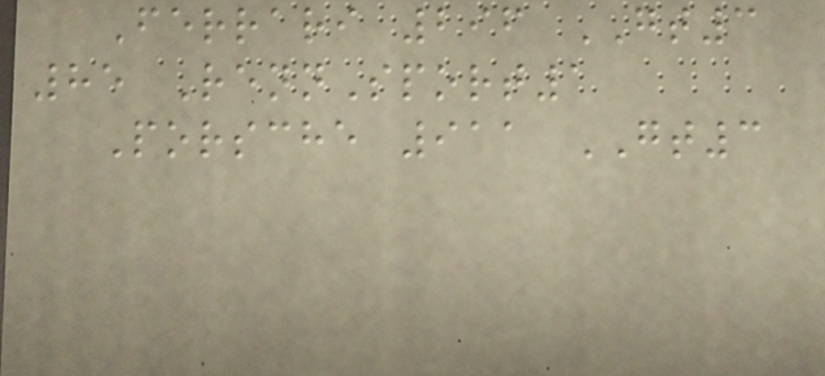Ferrari 296 GT3
85 RennSport1
Porsche 911 GT3
